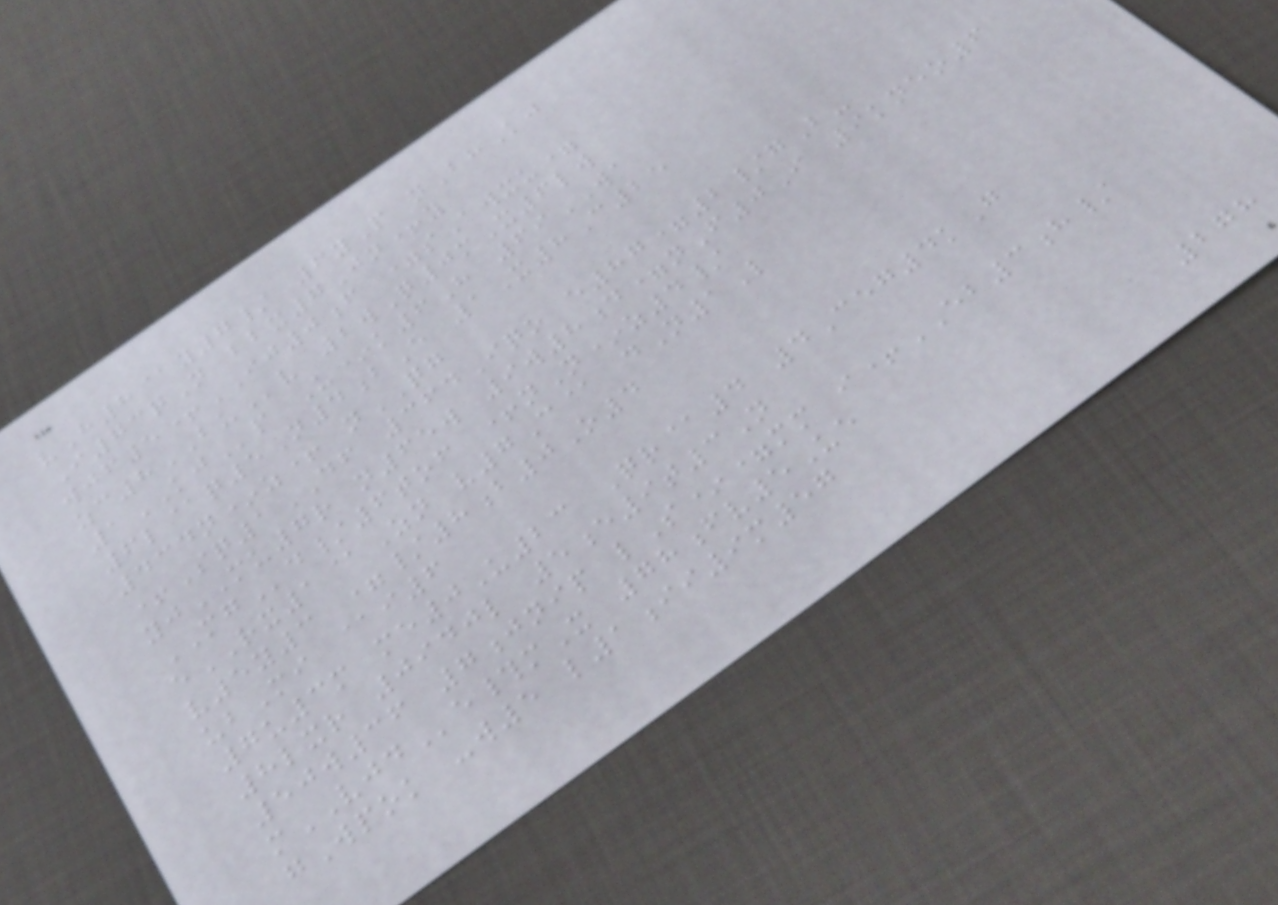vH8@y7/ 6yP nBhKj
I73qN bbx7Jn+y
wjf5+IJ0f =sAwxu=
zc8BUv 2wQ0mX6lw
1KJp U*k6H 69WA
6l@q5N4bE 1X8C25
434n*z+ nQG
+Sq1DF 364Iqo e87=2/gB-
yjMU7r n65w 9w8d=nF0I 9kneo6
MGd/6tof +nN*z4/
eRX1@Zn v7C@ dN1L
v5y3 =/8b0O4
ubMi @i6
7u3m me0U23 Qr@4 4Ceg4kG
8lxr 0940l 5e9t3N
50w36 7jnip lS*=mm i+EB3h/
mVJDe#mX 78fv5Ue
gWpok -w5 l1ii9m57
278
